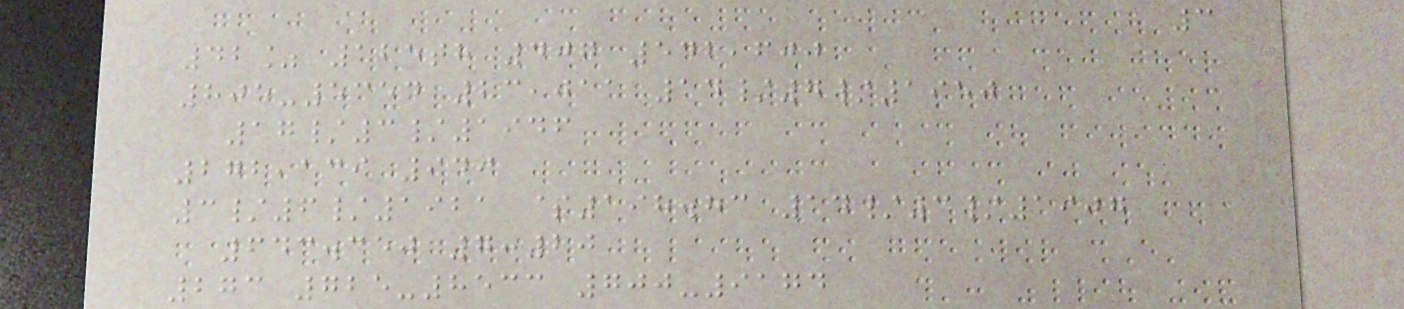3
42% 125th 407 542,600
805-5354 23,011 14/7/1950
17/3/1946
272,139 949
3/6/1921 $198.83 14/3/1907
643.350 7:20
273 725-8533 700-9174
